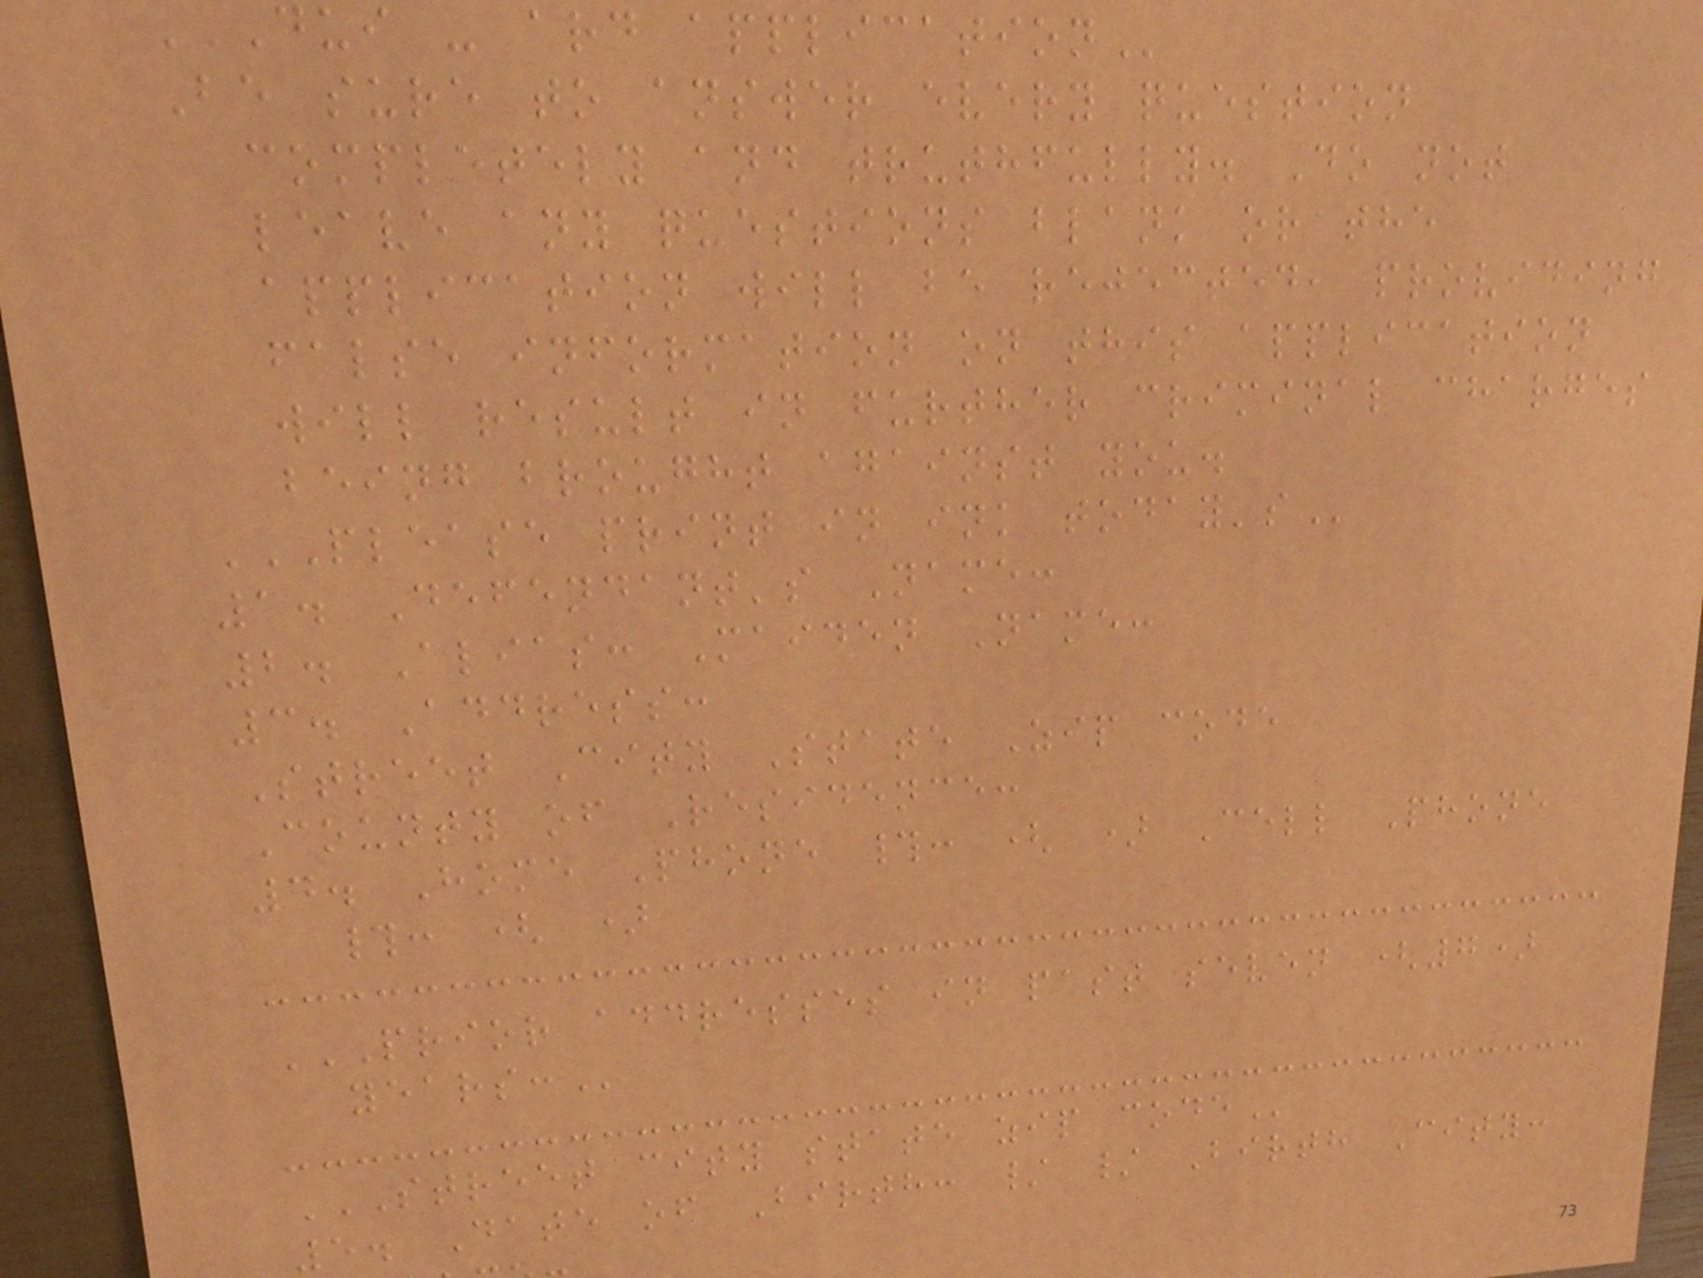DUI - ARD APPLICATION
Be sure to answer every question
completely and truthfully. Do not
leave any questions blank or the
application will be rejected, providing
false information on this application
will result in further criminal charges
being brought against you.
PLEASE PRINT IN INK TODAY'S
1. Defendant's Name:
2. Alias: Maiden Name:
3. Address:
Street City State Zip code
County of Residence:
4. Home Phone #: ( ) Cell Phone
#: ( )
PRIOR ADDRESSES IN PAST SEVEN (7)
STREET CITY STATE ZIP CODE
5. Date of Birth: / / Birth City:
